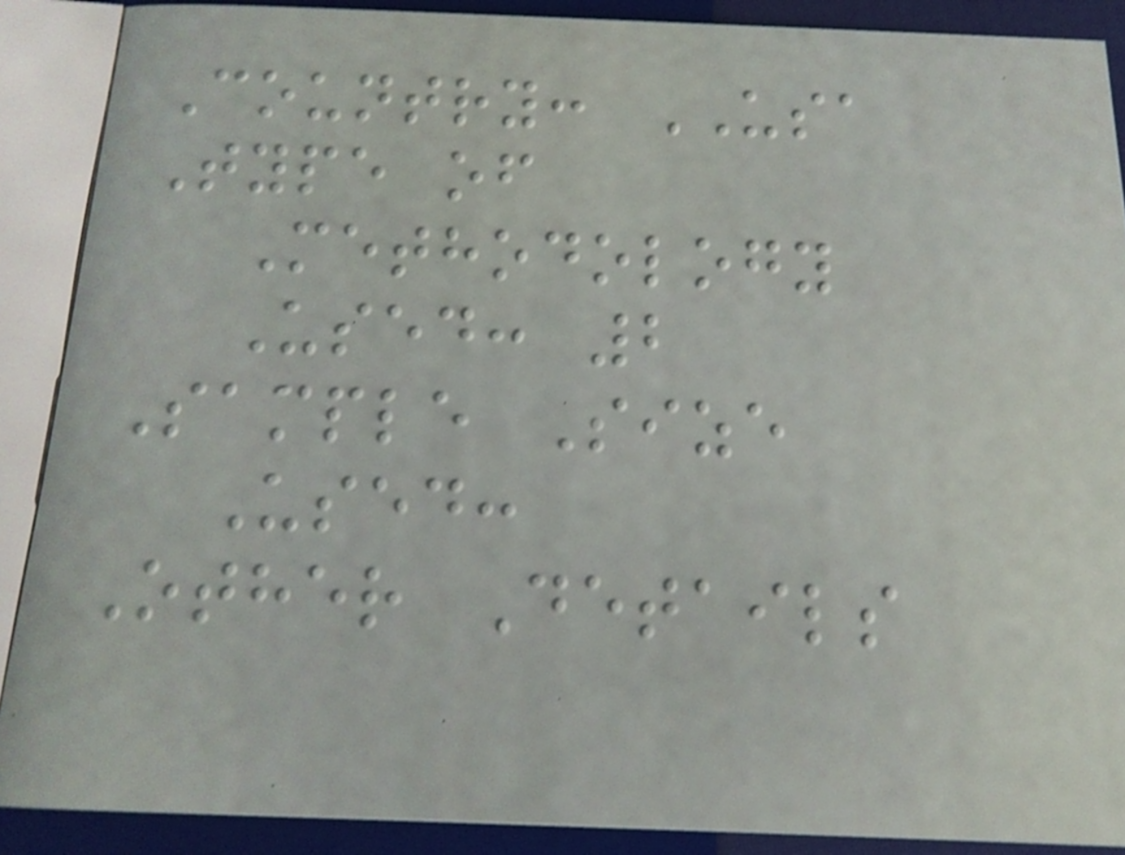Country: USA
Type of
Methodology
Used: 2
Sample Size
Used:
Other Details
